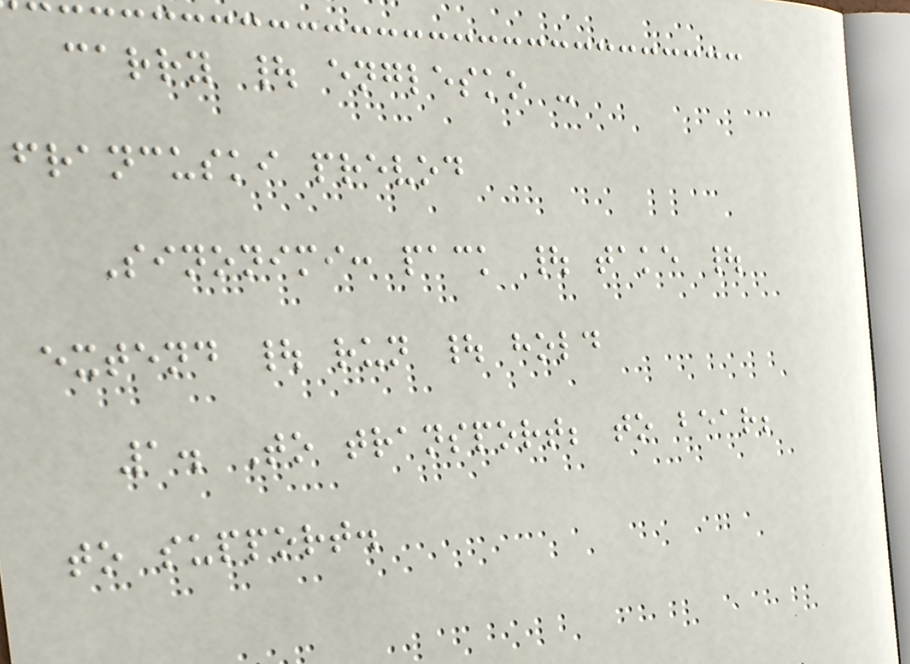carry | englesko -
francuski prevod
Sinonimi: pack | take |
extend | run | hold
1. To transport; to bear;
to support.
